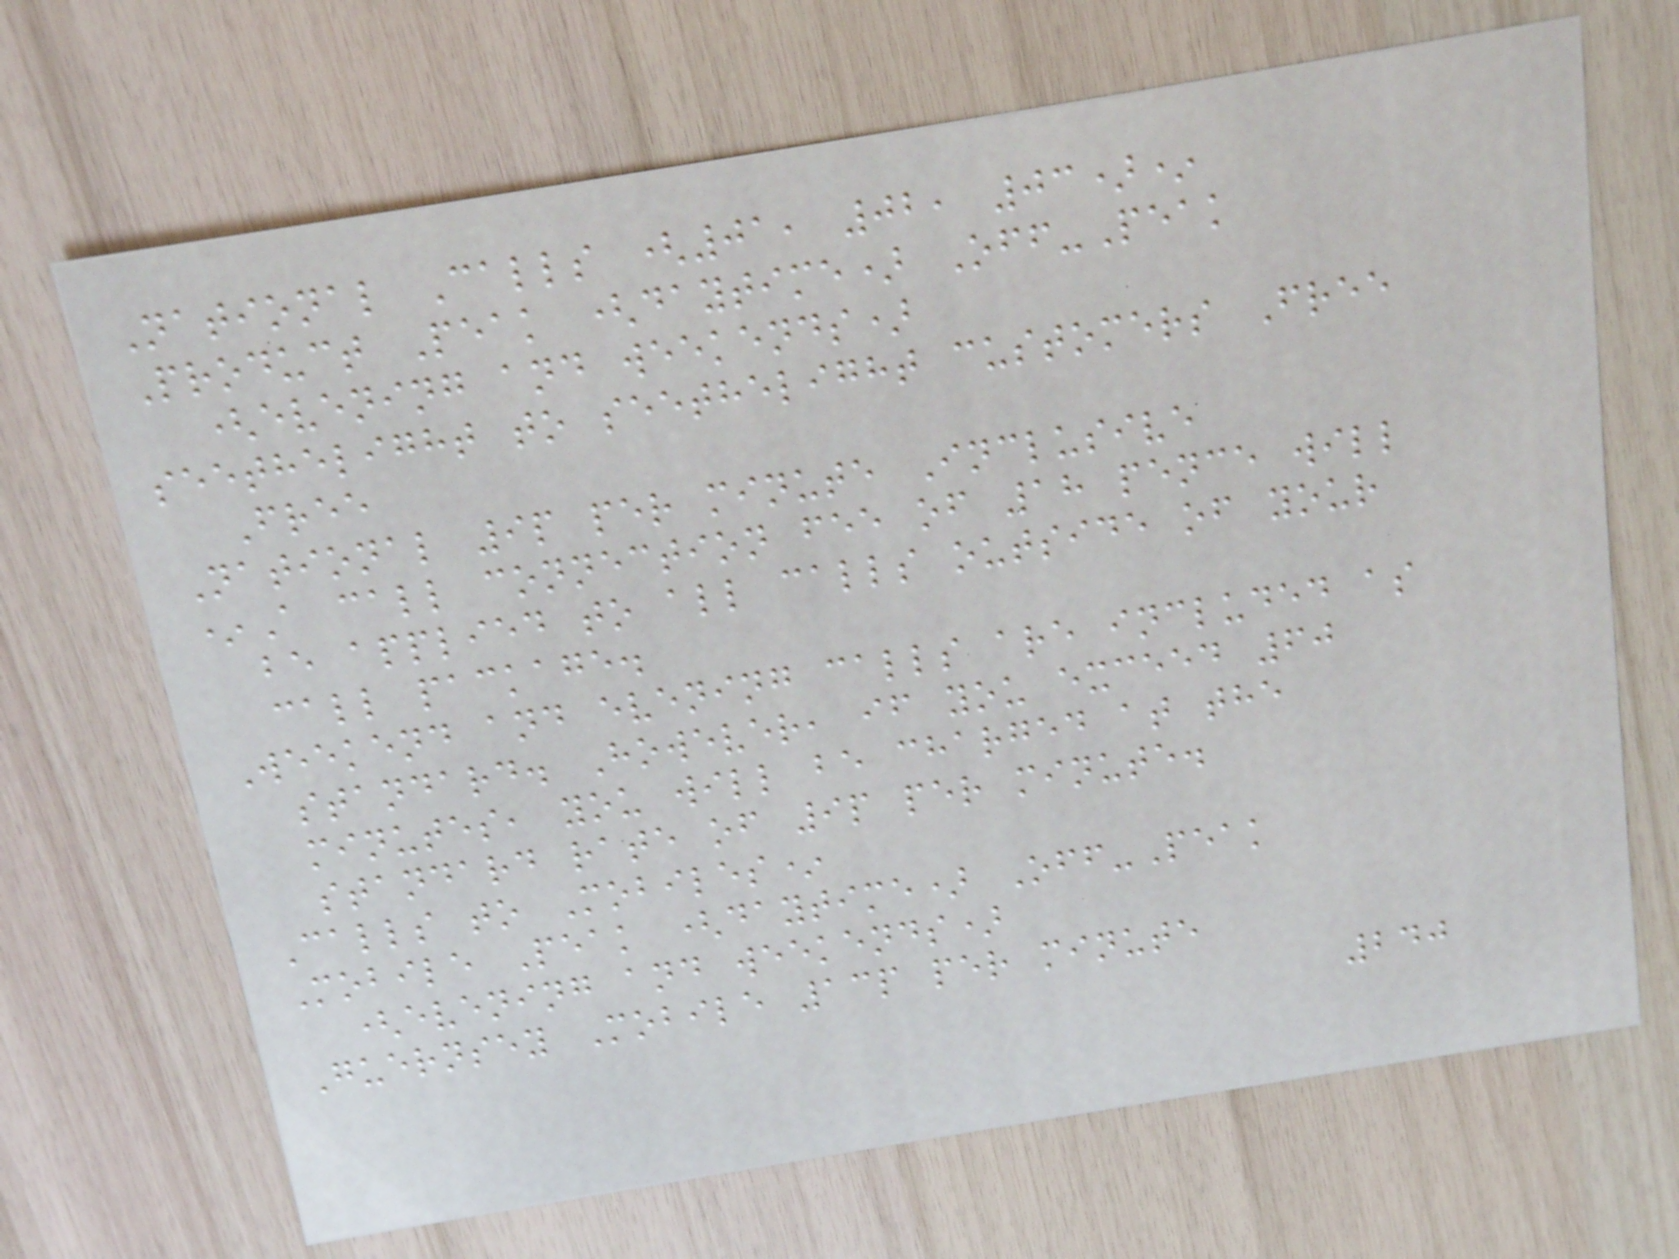National Calls (01, 02, 03)*
Product Peak (daytime) Off-Peak
(evening and weekends)
seethelight to seethelight customers Free
Free
National 9p per minute Inclusive
*A call connection fee of 18 pence will
be applied to all calls outside of your
call package.
Weekend and evening calls are included as
standard. However, if you exceed 60
minutes, you will be charged at the
standard rate of 9p per minute.
Calls to Mobiles*
Mobile Peak (daytime) Off-Peak
(evening and weekends)
Guernsey Mobile 13p per minute
240
